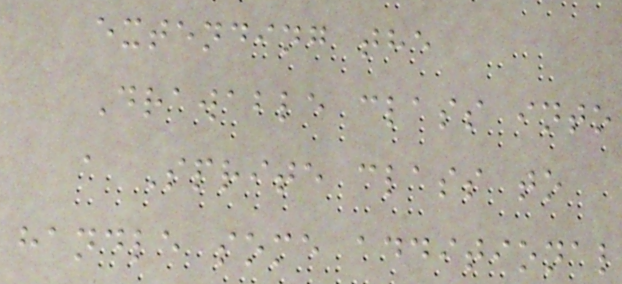extending the
Drawable class into
a Sprite class to
handle some additional
